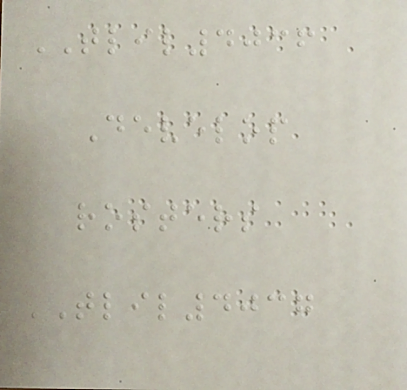TLIL4036
Develop
rosters
TLIL4037
